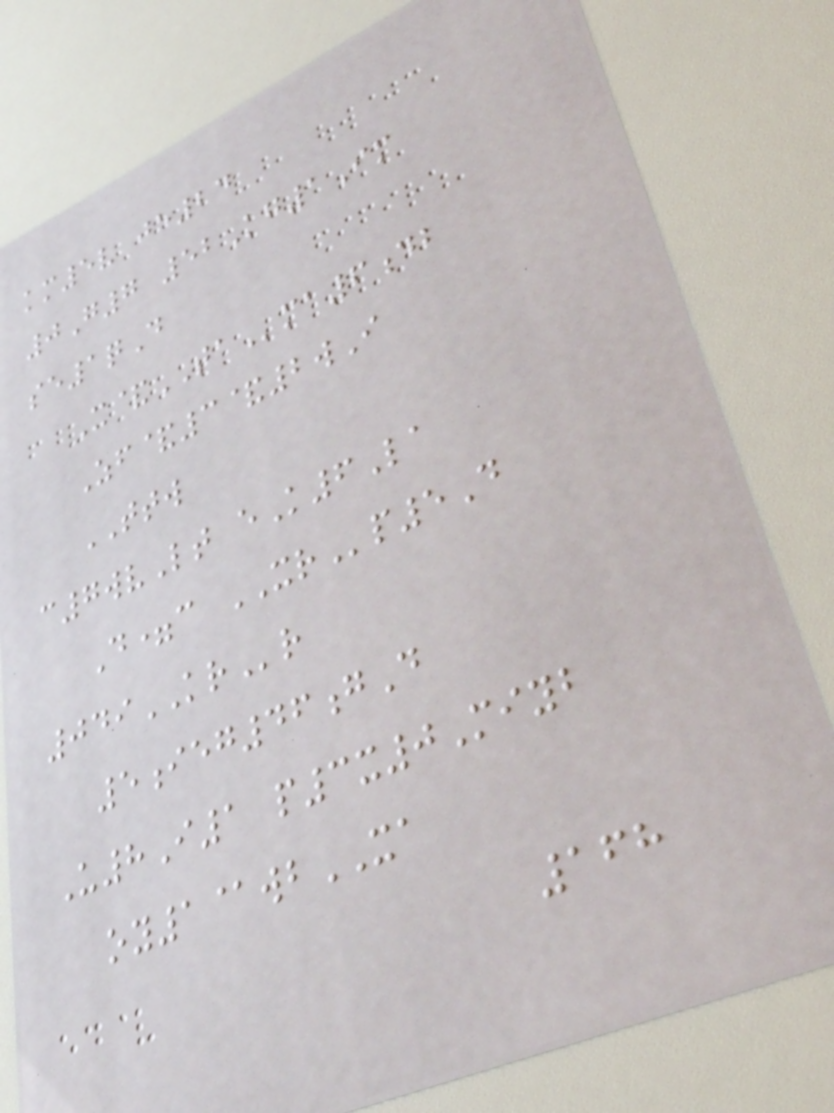km5v je24
0G7 52Kg1Im
se1qD
X&TAma6db
Zf&3&2wI
TTW
c7wvLt eK6La
D=c XRp5D
049KRr
5ieg46gD
U8I1 p3x0Miyb
oy1@wbXA
168
